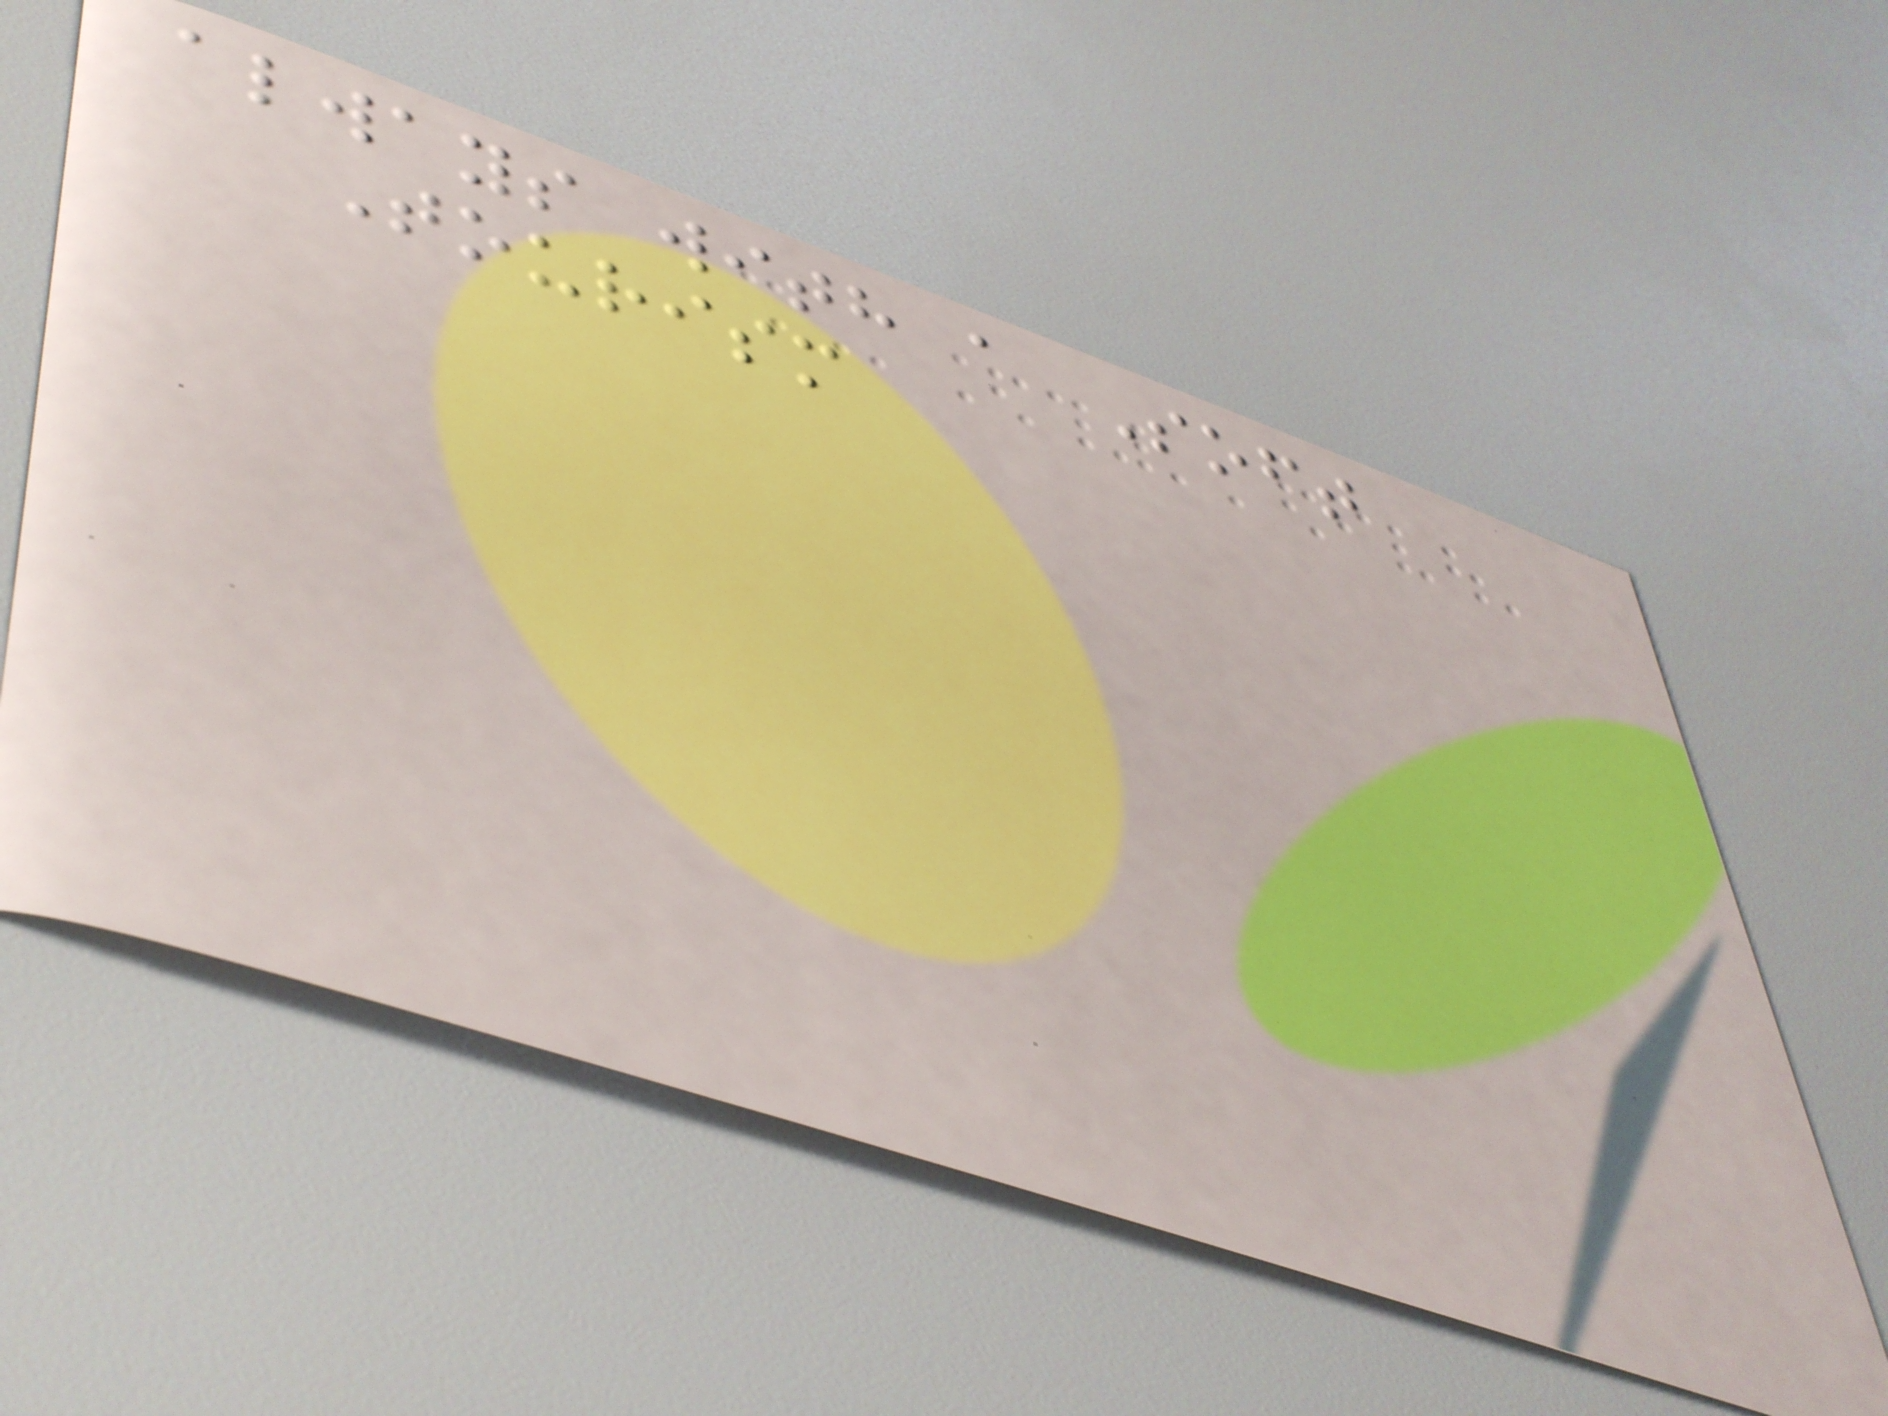always with a Soft
Tourism
